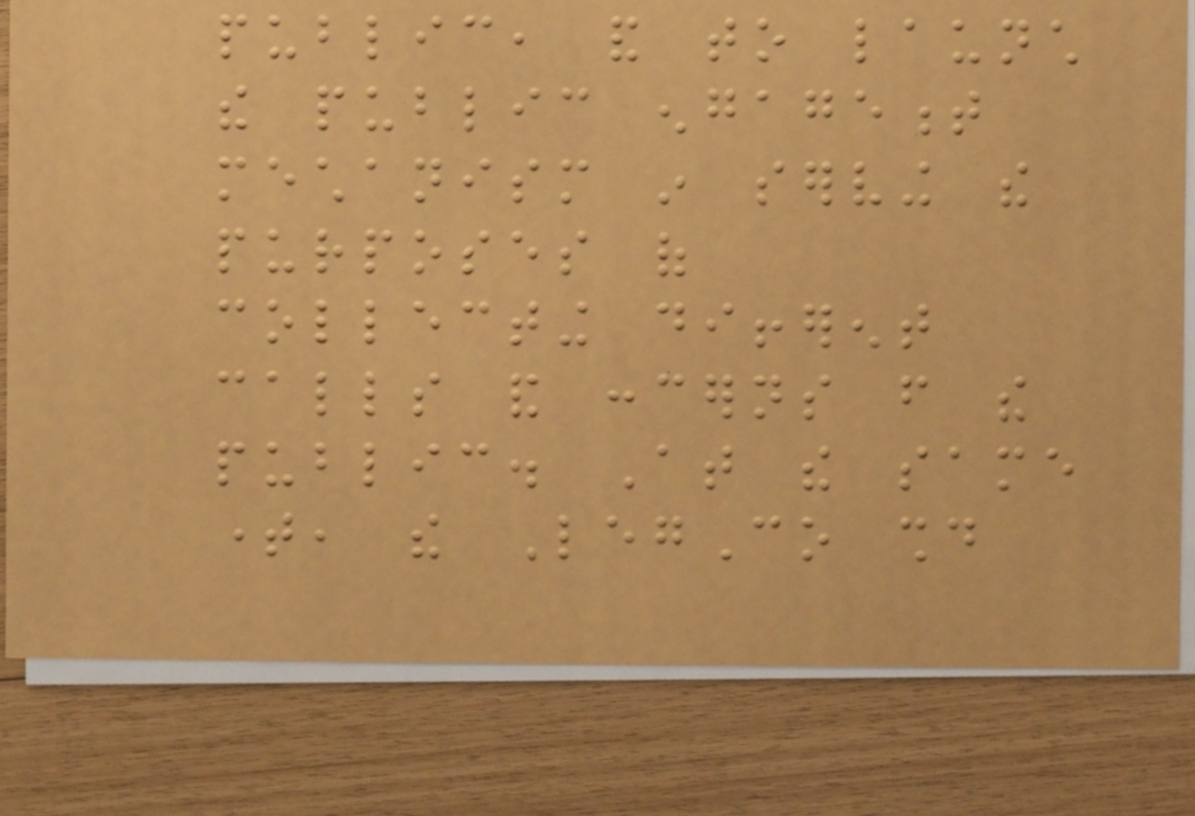public, and to launch
the public engagement
mechanism in serving the
purposes of
collecting different
calls and concerns from the
public. At the same
time, the LegCo should
